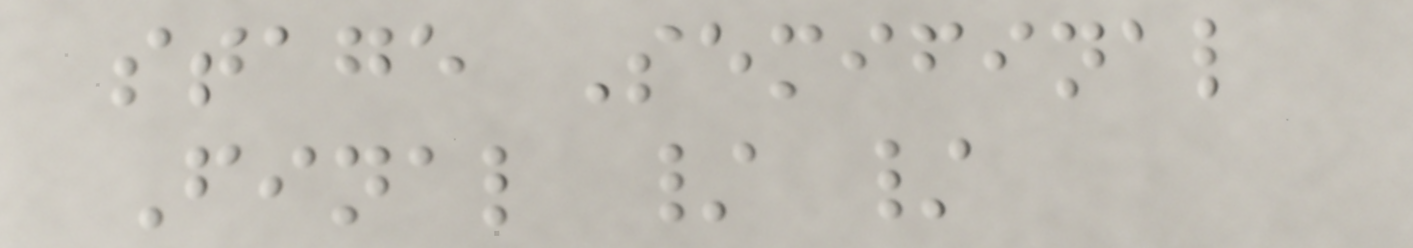stage Semifinal
Final / /
